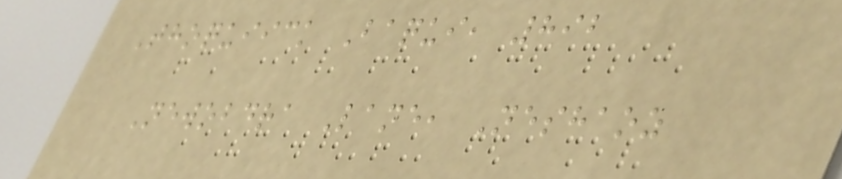Thoquiick Baqui, 892
Newobdra Lane, Neshaoz
